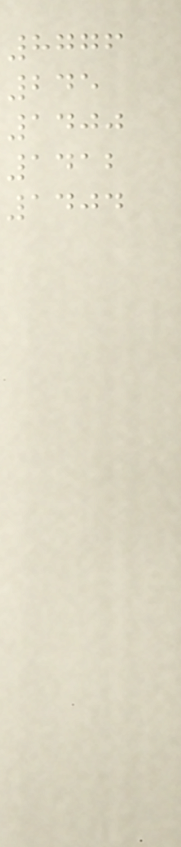8776
245
1400
1412
1404
